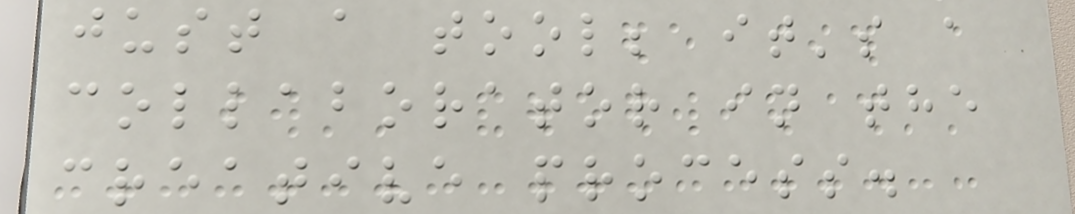just a tool; it's a
collaborator in the
creative process.
